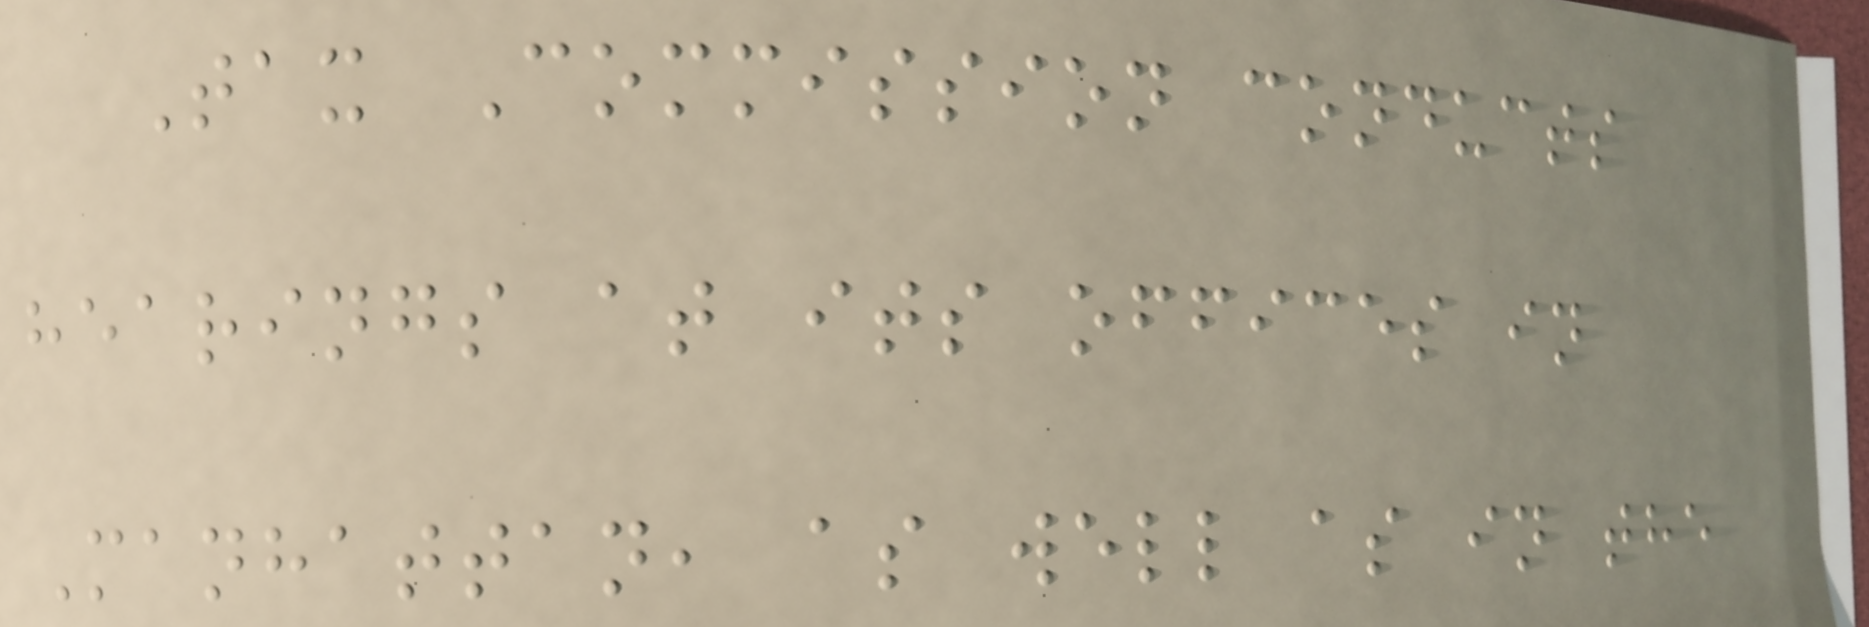Tax Commission conducts
hearings at its offices in
Manhattan, as well as in the
